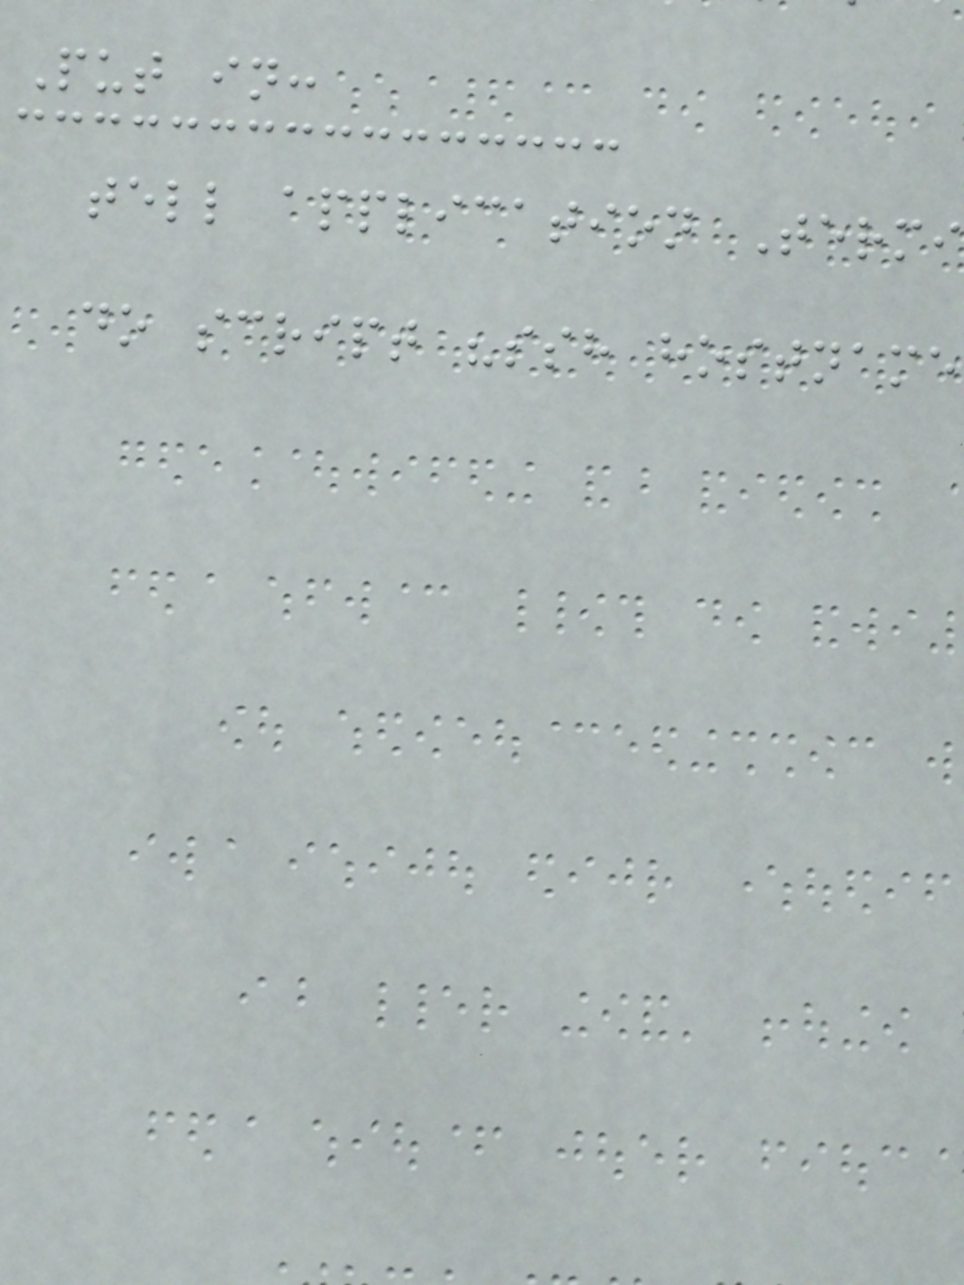Put in:
tell application Termi
do script "ssh hostname
